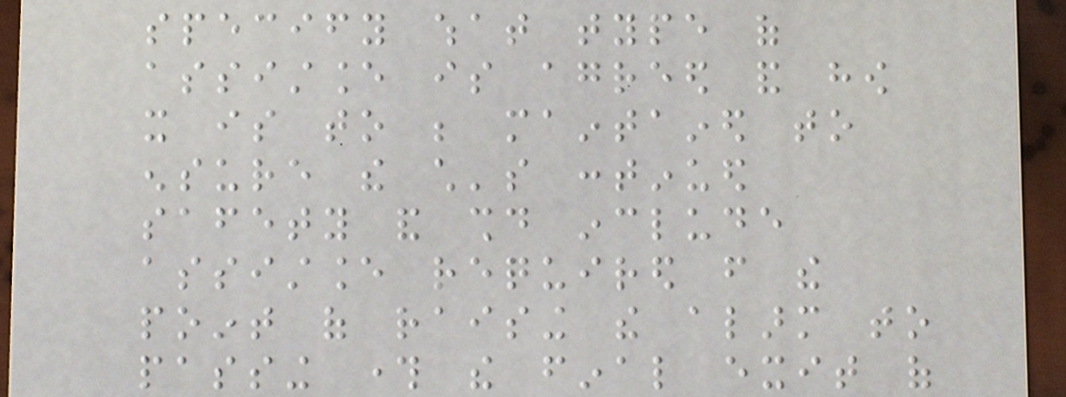specify what type of
assistance is agreed and how
it is to be maintained to
ensure the child's continued
safety and should include
assistance required from the
point of raising the alarm to
passing through the final exit of
